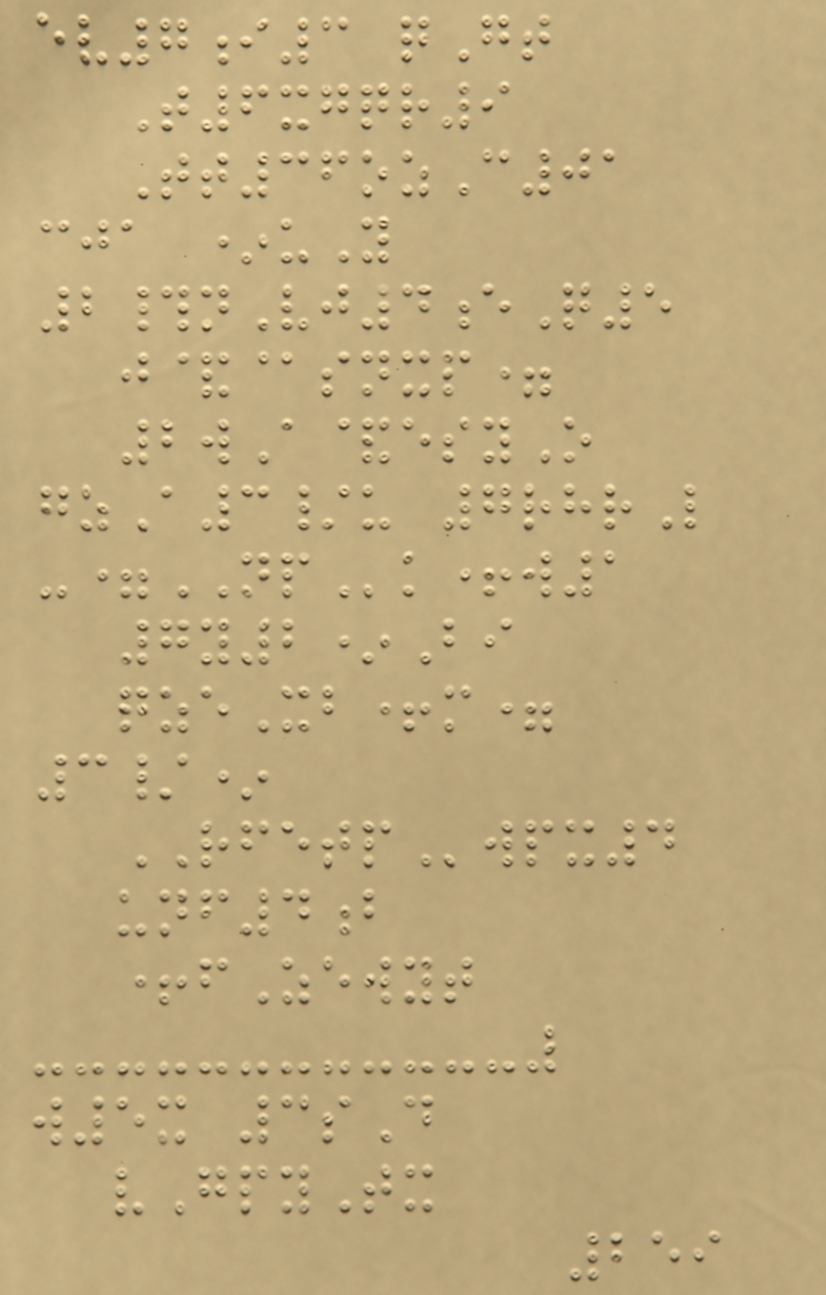ev7i3 qGt
T6xgqr9
Tt36ozC01
cja *uY
2#nVj4eQ5
j&@snxp=
2wA&esyO
gzA3/u 7rhrL
-=NPk+w1
7y2*Bi
qzeXb+m=
3/*
RFETPwpx4
unf4b
+fZewyt
w5x 3sD
vGpyTx
259
